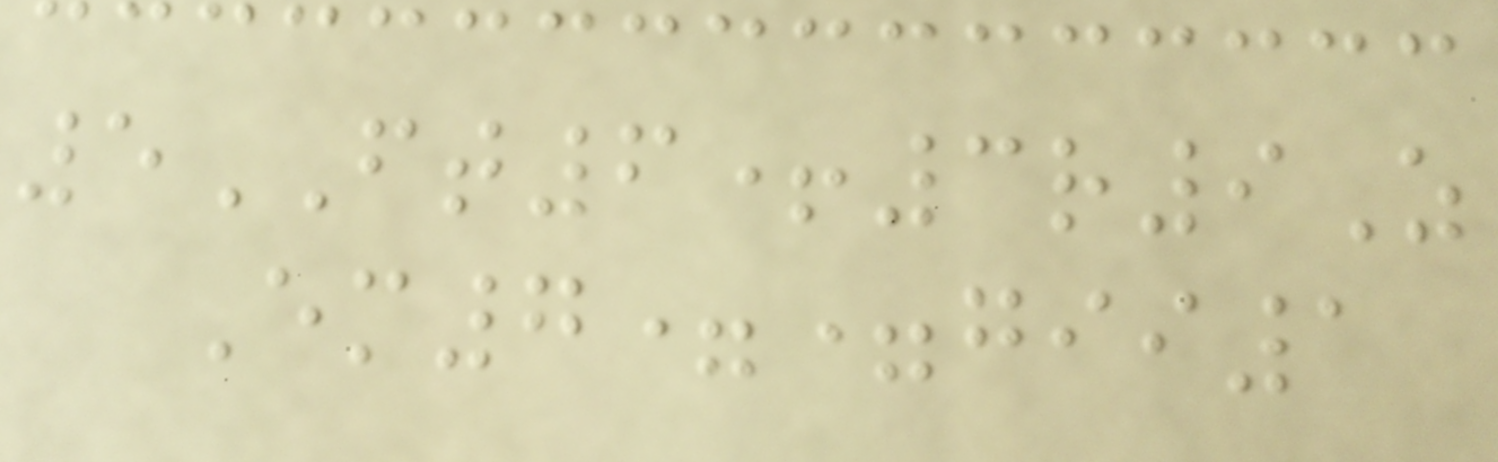5FT6+3r9Z
Em7==gii1
